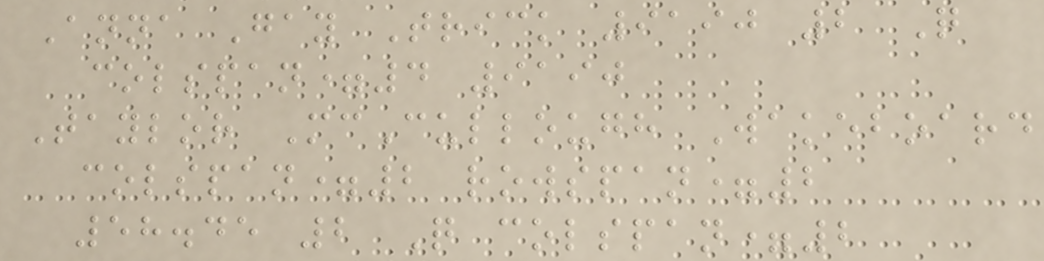Anna Gay Trick 9190 2 Q
colspan=4 9190
Taylor McCullough Wakeboard
colspan=2 rowspan=2
58.45 2 Q colspan=2
